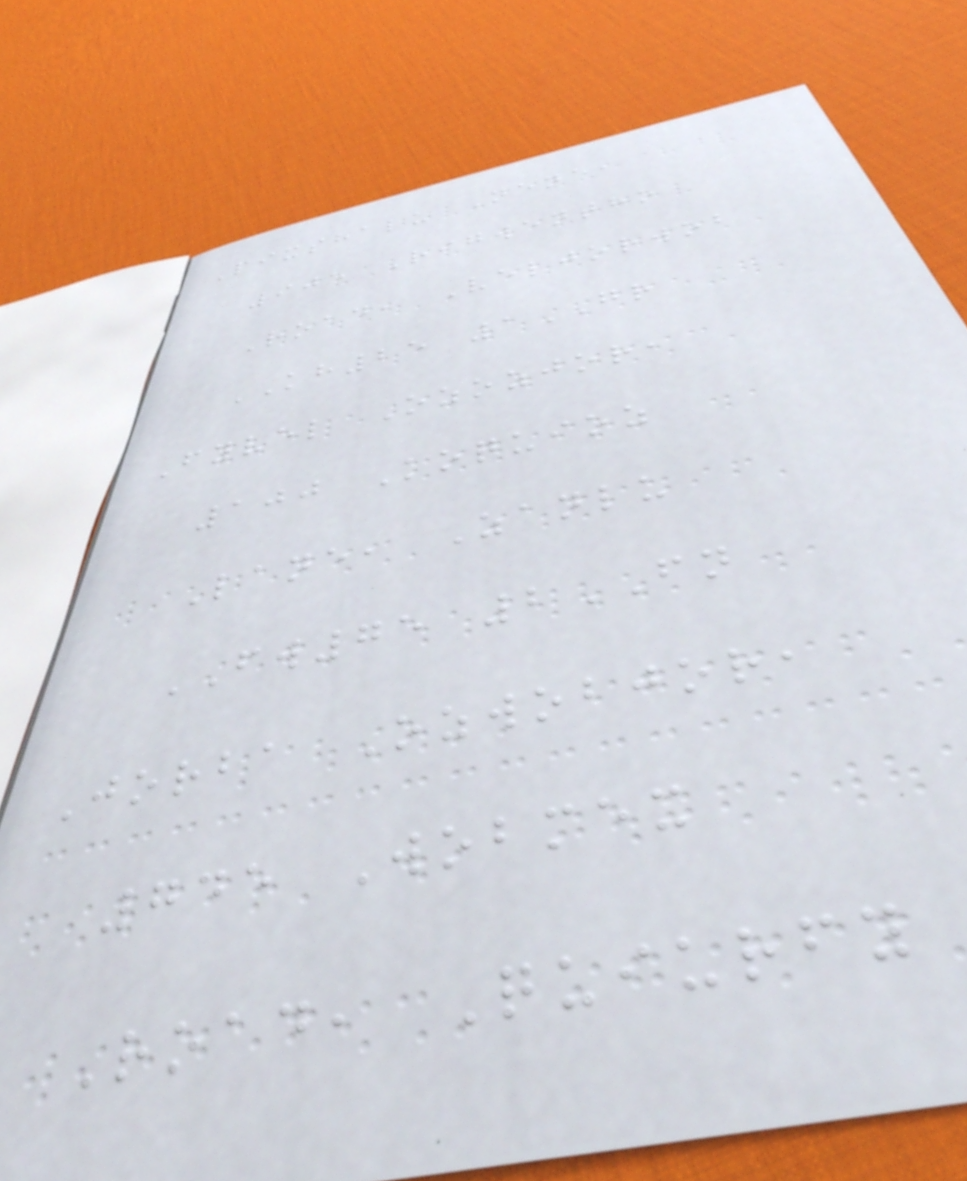Pixshalu Nene,
905 Rigwentho
Road, Veljorwob
KH25 1GR
Fyvel Ozozjor,
100 Koquioz
Lane, Zanlu
FW75 2FN
Jorba Ozwobjor,
745 Wobmex
Road, Quiurfy
